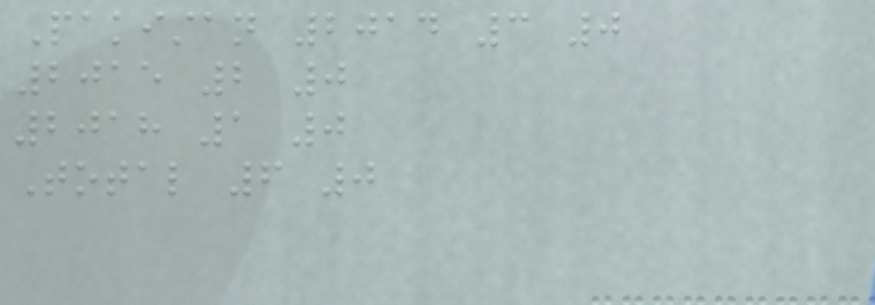Pakistan 2014 3 0
2015 2 0
2018 1 0
Total 6 0
